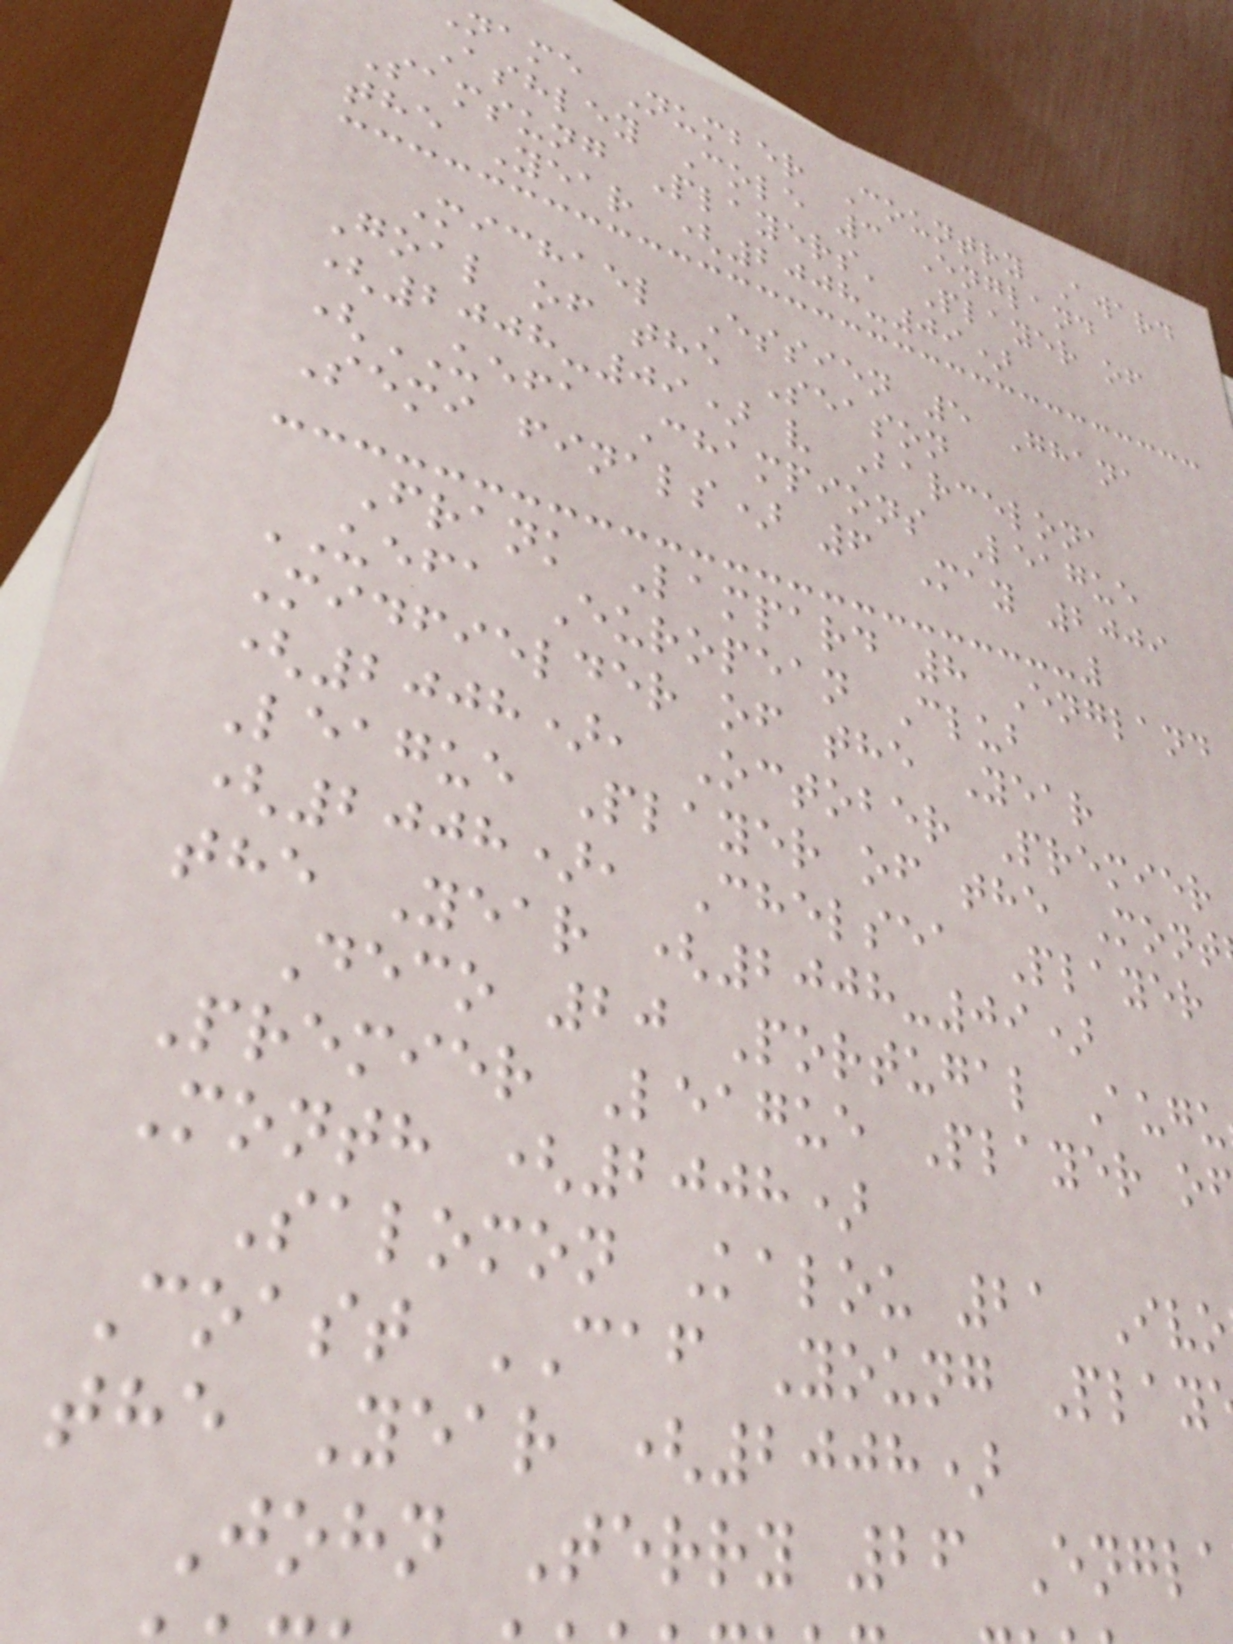name Number Country Award
Ashley Cole 3 England
Samsung Players' Player of
the Year (2008-09)
Michael Essien 5 Ghana
Goal of the Season
(2008-09) v Barcelona
(UEFA Champions League
Semi finals) 6 May 2009
Frank Lampard 8 England
UEFA European Club
Midfielder of the Year
(2008), October Premier
League Player of the Mont
(2008), Chelsea Player
the Year (2008-09)
Deco 20 Portugal Augu
Premier League Player o
Month (2008)
Salomon Kalou 21 Ivo
Coast CAF Young Play
the Year (2008)
John Terry 26 Engla
